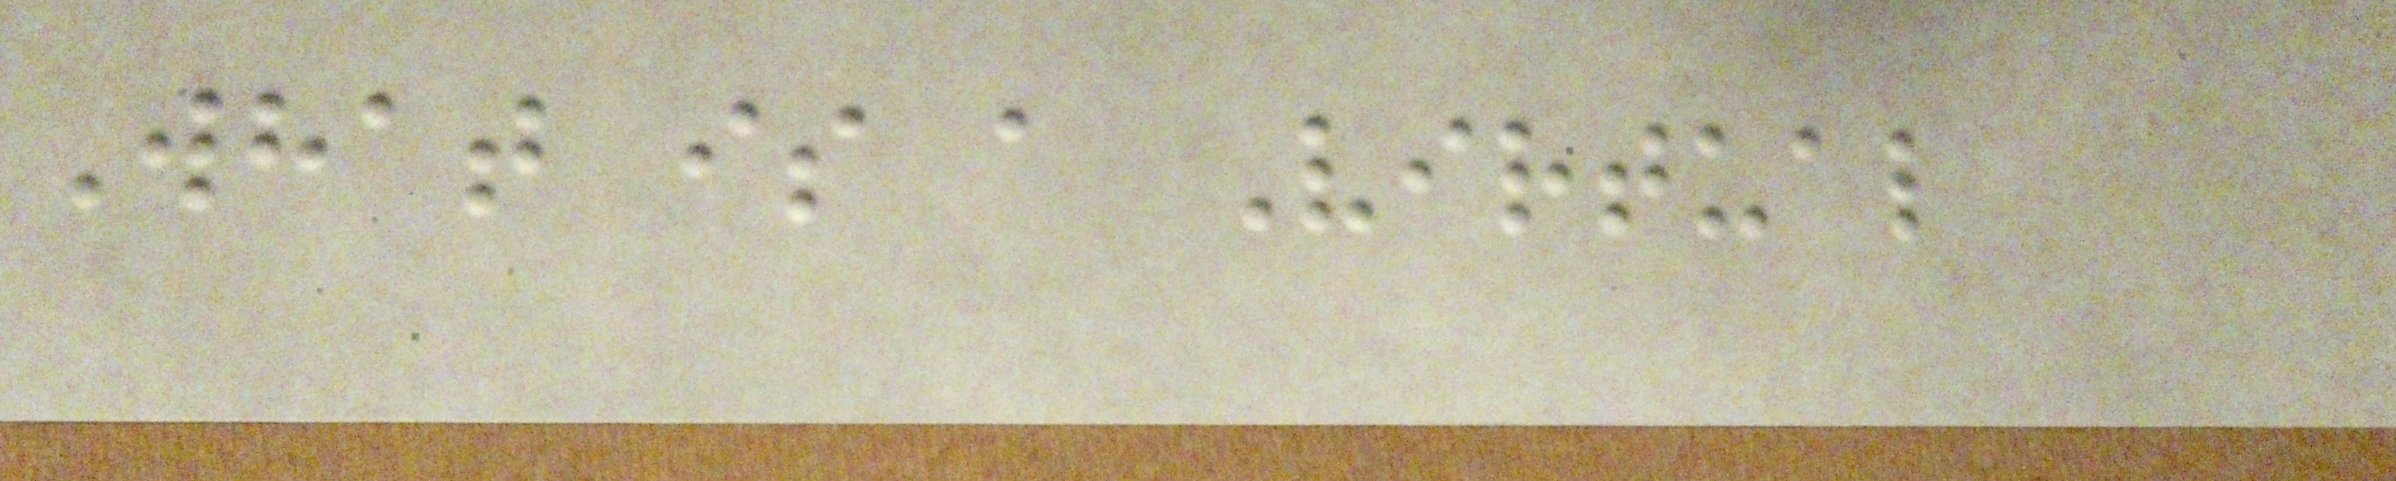What is a Virtual
